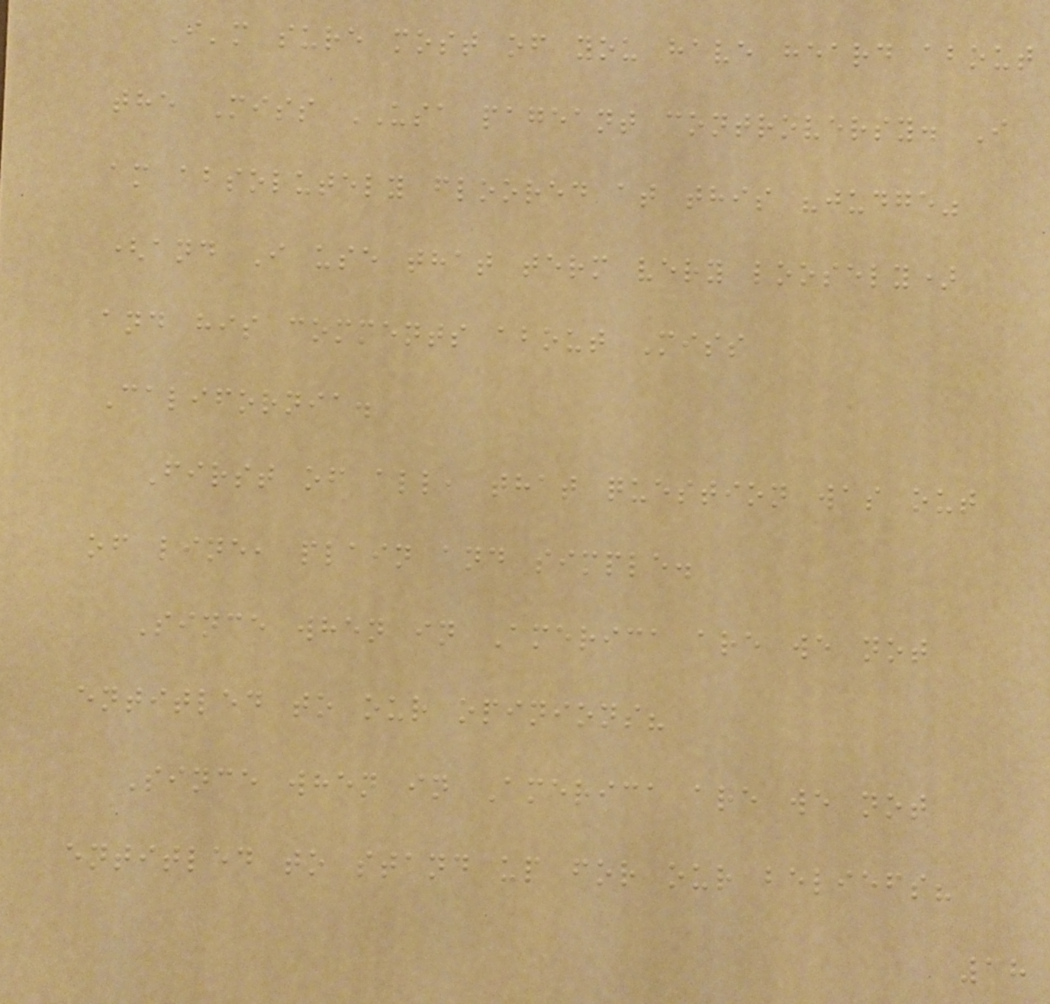I'm sure most of you have heard about
the Miss USA pageant controversy. I
am absolutely floored at this "judge"
(and I use that term very loosely)
and his comments about Miss
California.
First of all, that question was out
of line, plain and simple.
Since when in America are we not
entitled to our opinions?
Since when in America are we not
entitled to stand up for our beliefs?
18
